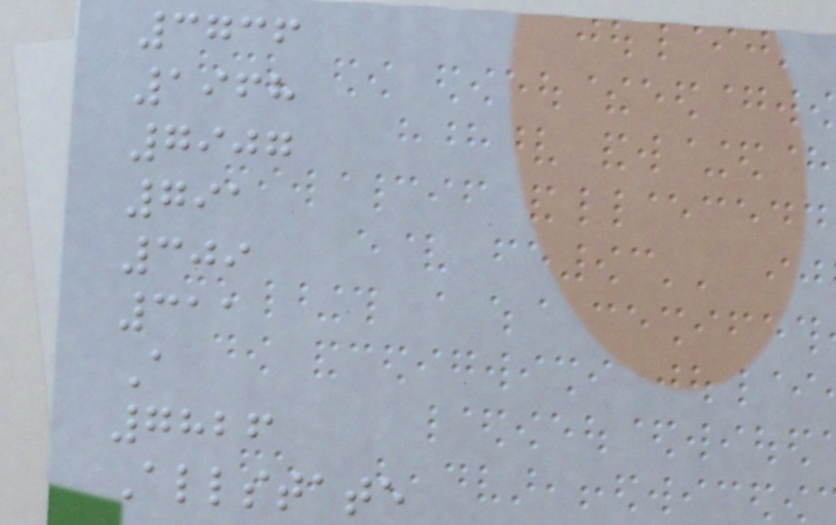3736
1968
7907
791
309
311
A
7826
Allstate
